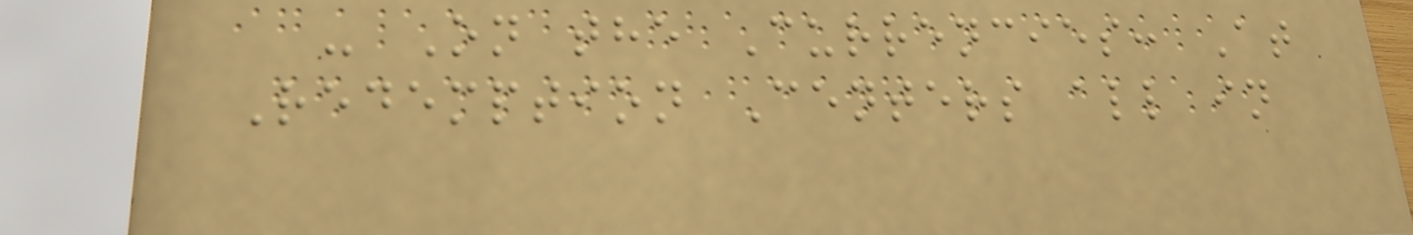- On the Currencies: At
Redemption Centers all in
